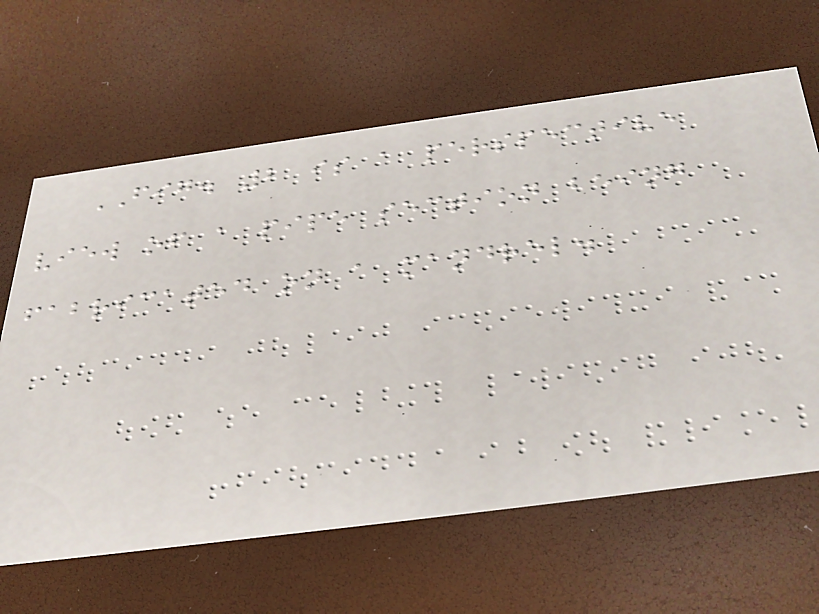FIG. 2 is a perspective
view of a pipe section being
fabricated on a mandrel.
